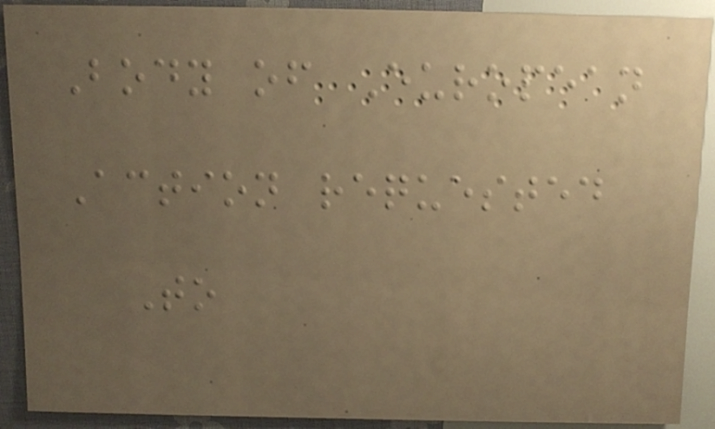Body of European
Action requested
To
